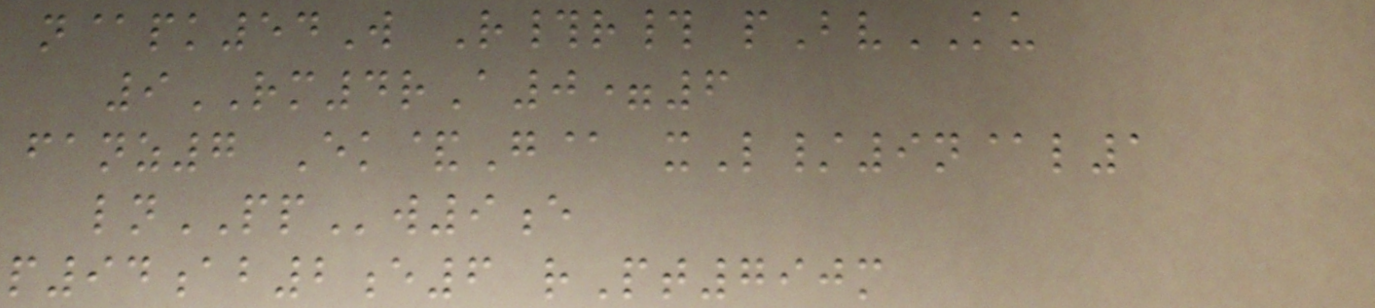n@pk54W R#r# pBvKU
9RM4rA0=6
fanz7 Ek&G@ xL/9n@l1
lnPPw9e
p94ab2e6 rPt790m
